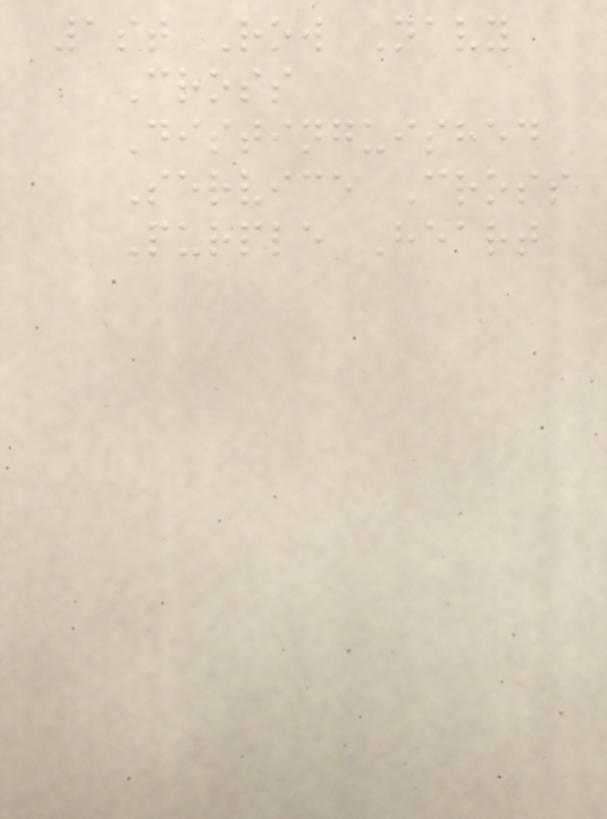1st Row Navy
Cross
Distinguished
Service Cross
Purple Heart
